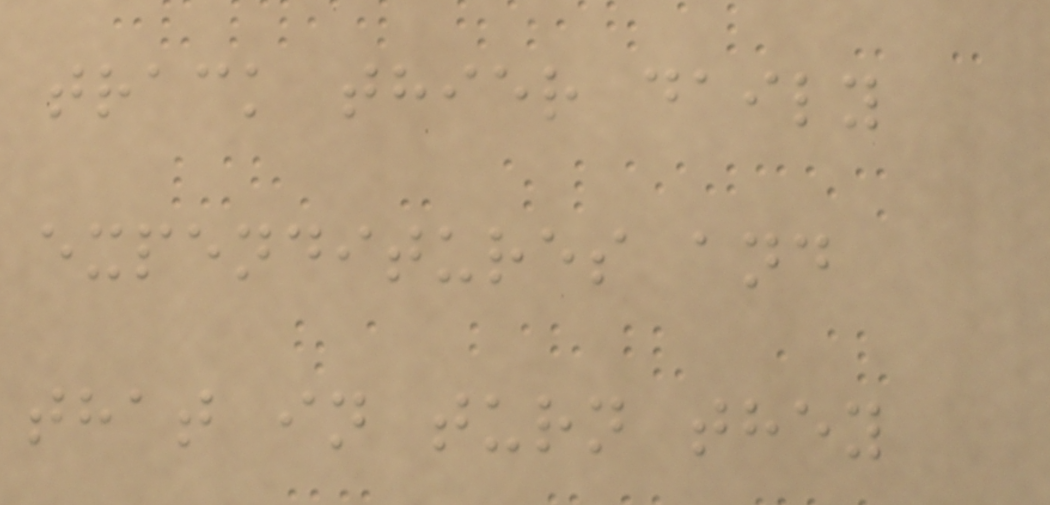track thier daily
expenditures and
that in turn they
